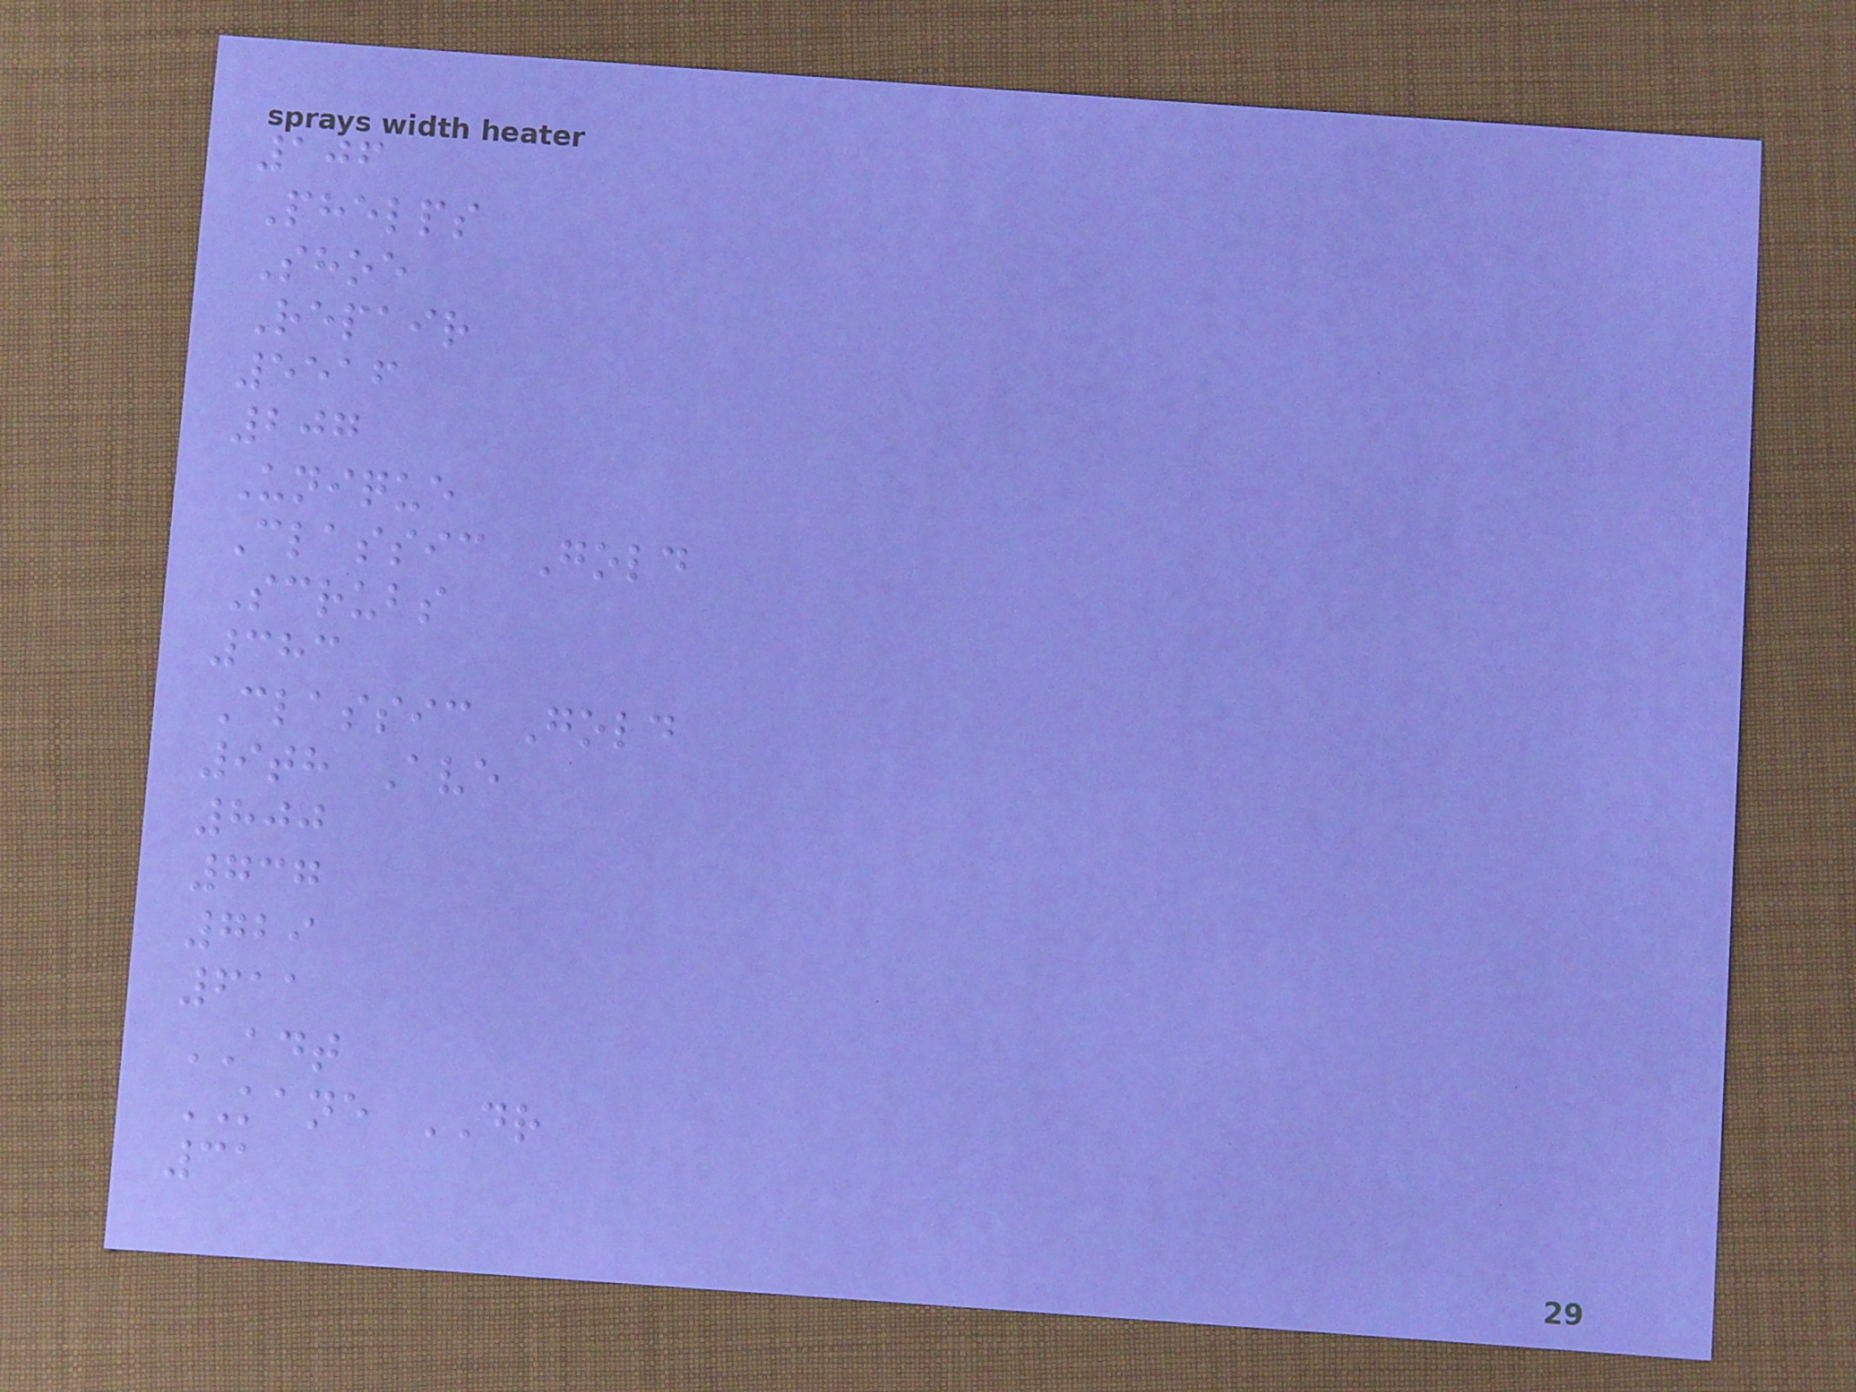106
Phelps
Shoe
Repair
5516
207
Unique
Classic Gold
Scrubs
383
Classic Gold
9th Ave
800
737
729
611
ADT
KANE DR
31
